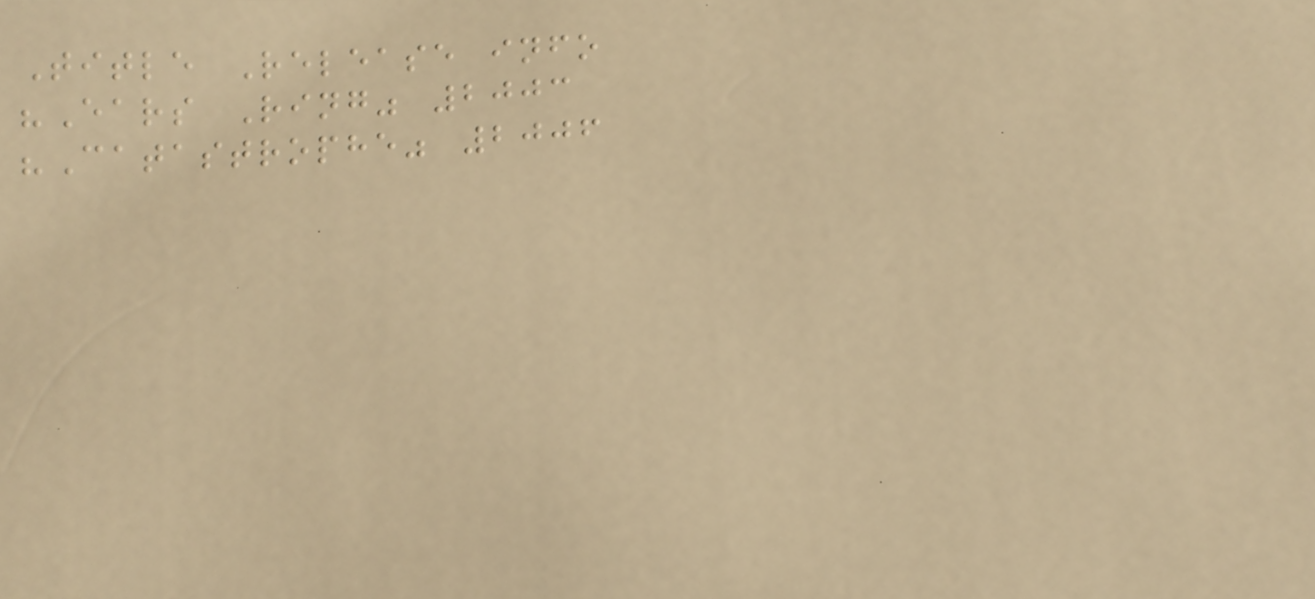Title Release info
"Ears Ring" 2003
"Catastrophe" 2006
